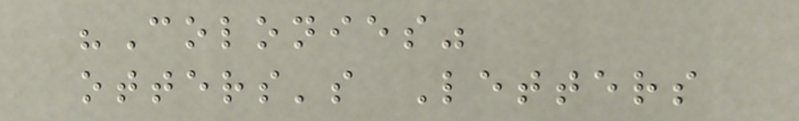"Colonies"
otters's Letters
